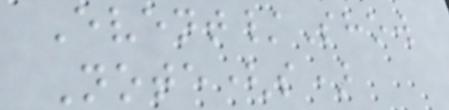Event/Show
Note(s)
